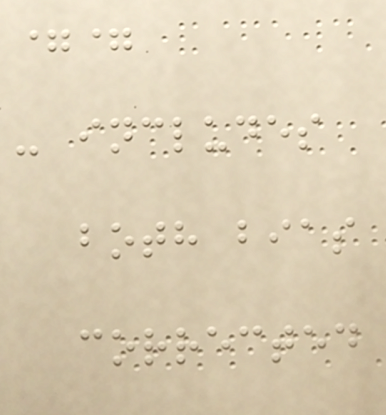==
- includes
both bias
corrected
